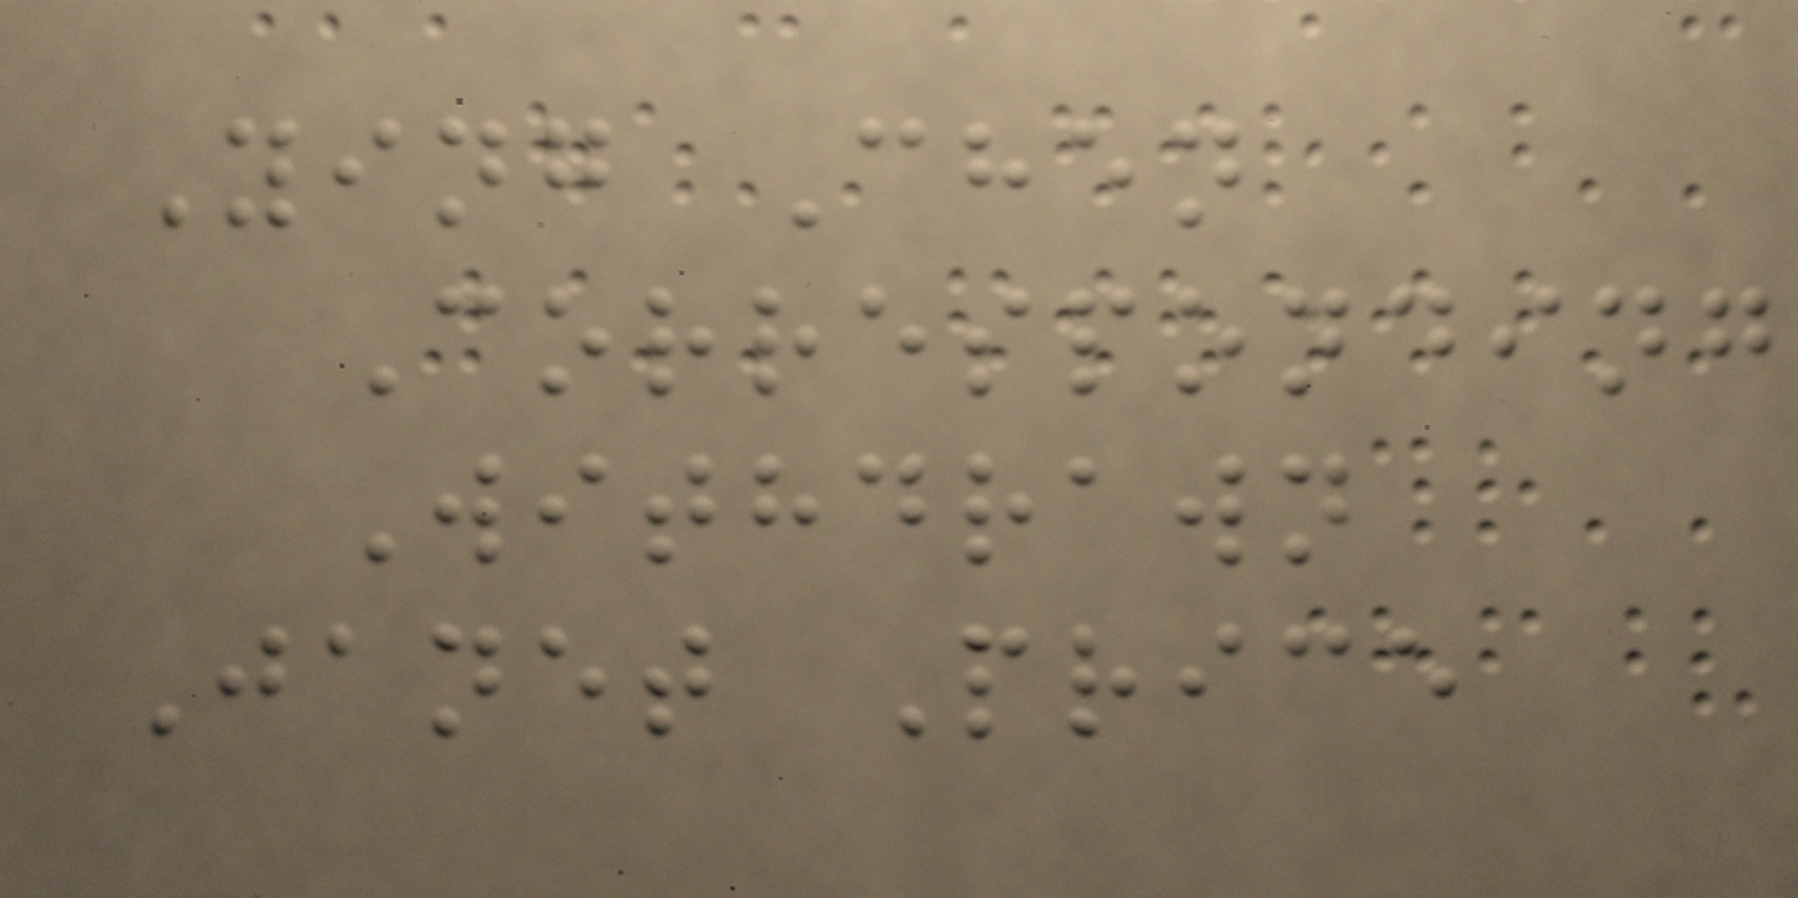Ying Chen
Corresponding
Withdrawn
Janet Price
